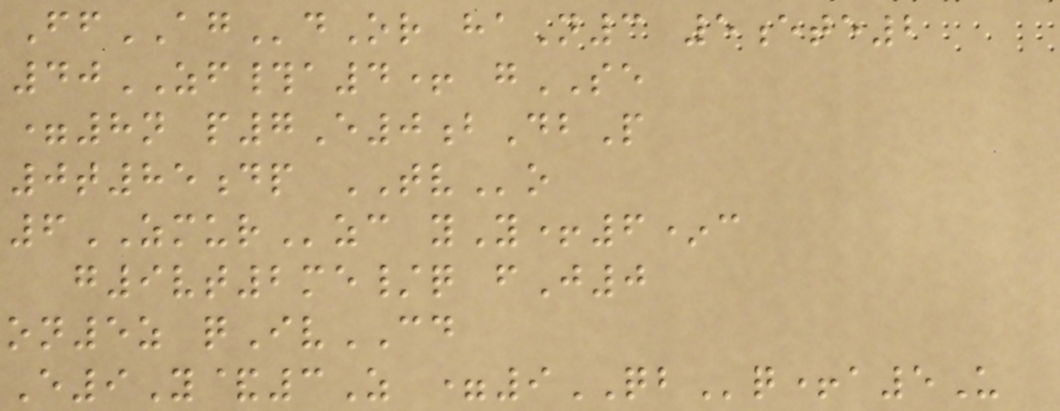FfAGdOr haN3 5ete2
40ZF#a4+ gSE
=8n p7E0bDbP
0t85dp TVo
6ZMURzc yY+6*c
g9vt2me/q fJ0
on5z qIvCD
E9Y&3Z =9QBq+a5U
